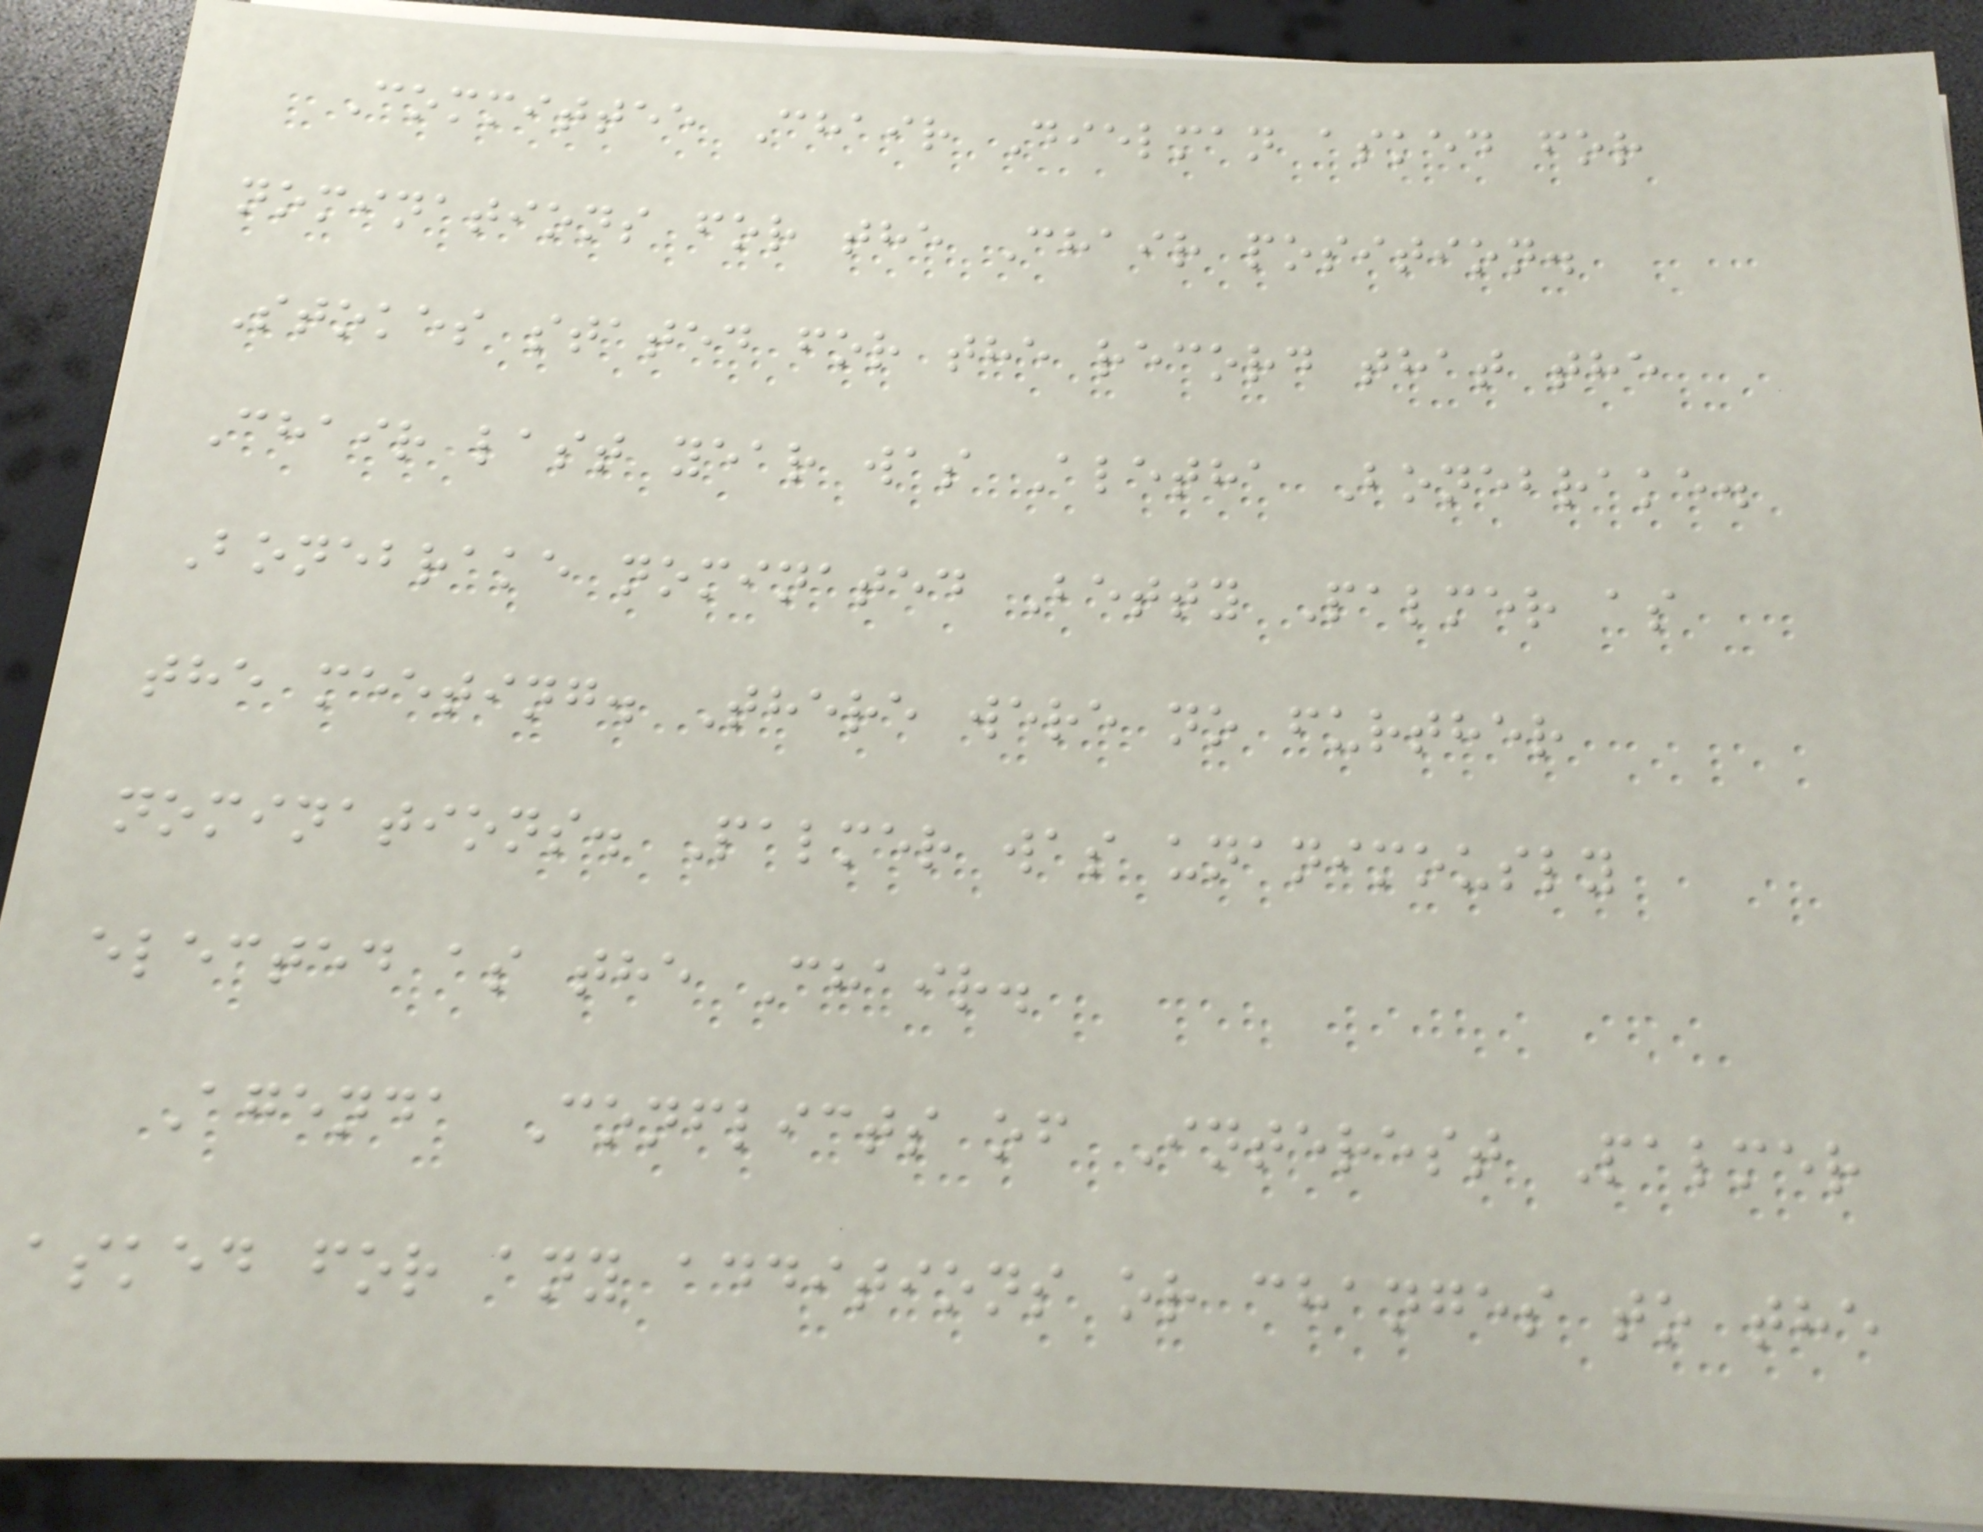Committee Chair Dielman asked for
nominations for the Chair position.
Stokes stated for the record that the
Chair last year was Aletha Bonebrake.
Bonebrake nominated Betty Palmer as
the meeting. There were no further
nominations. Palmer was unanimously
elected as the Chair.
Agenda Conflicts of Interest Palmer
asked for any additions or changes to the
